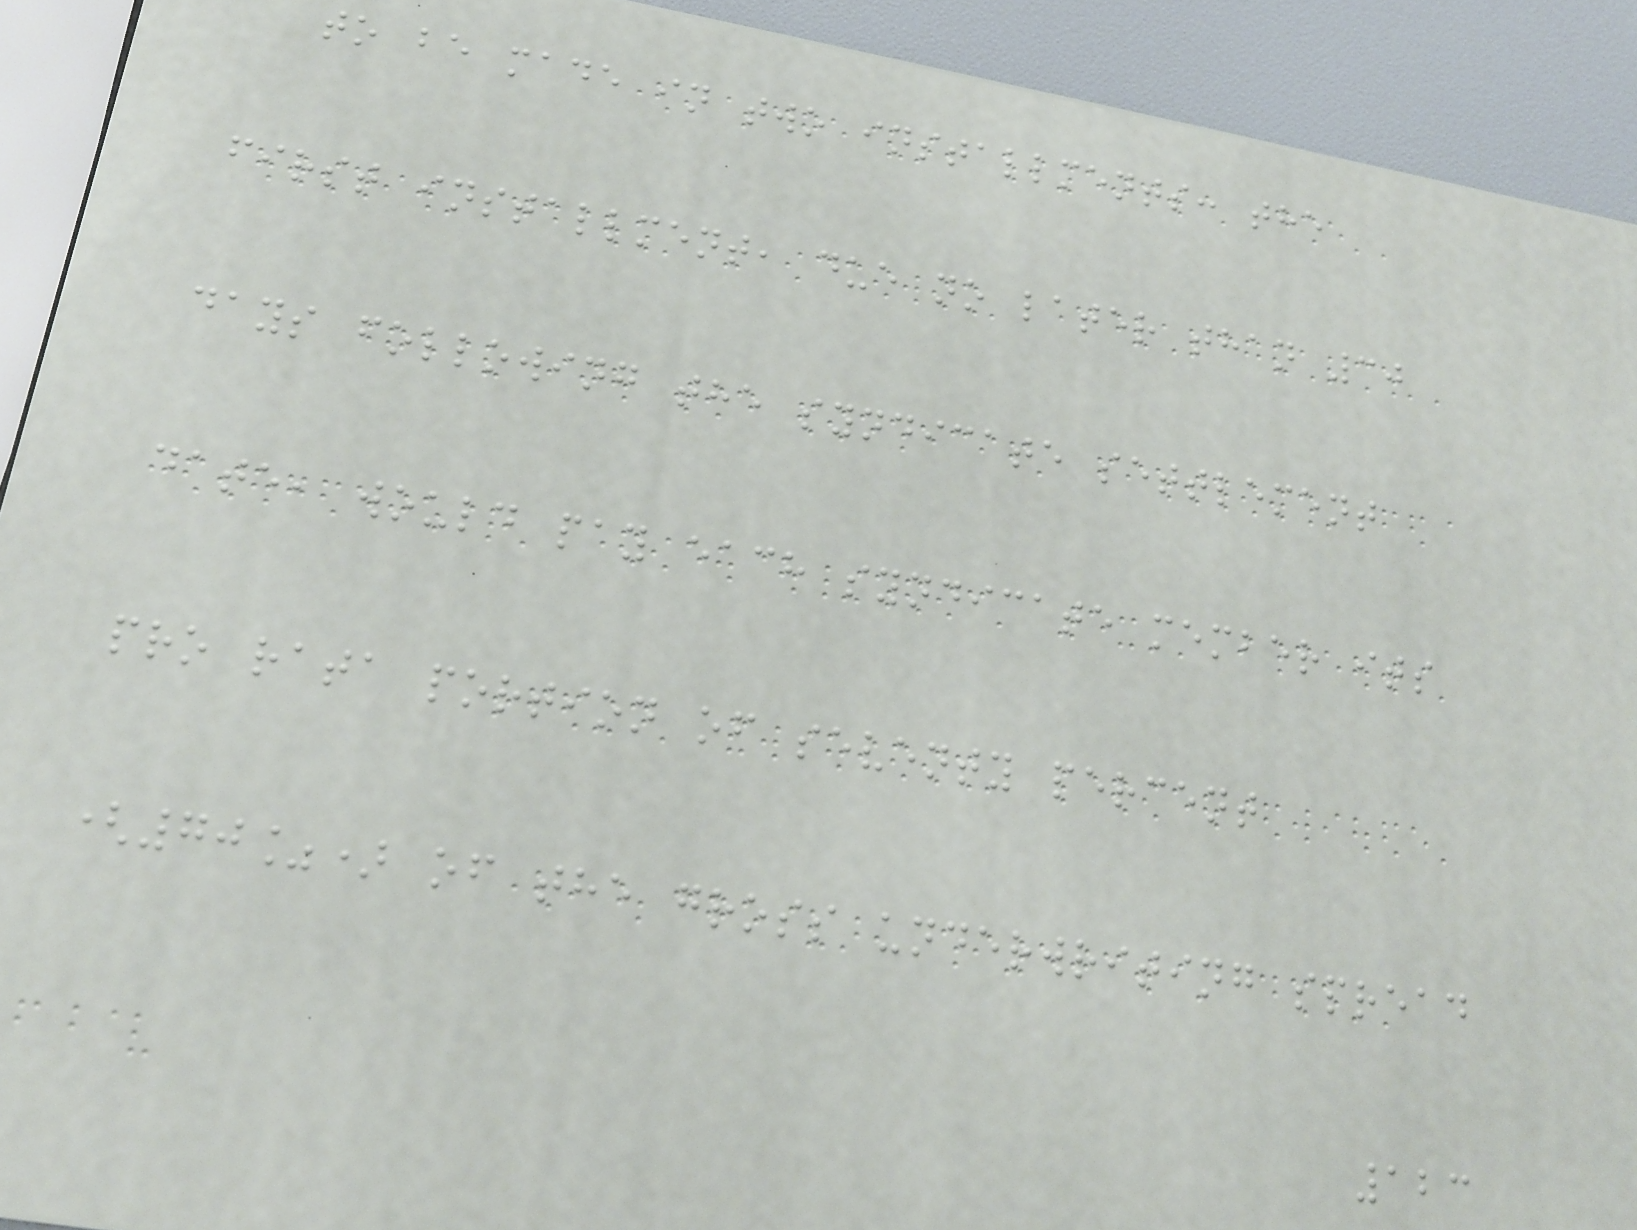to be made in two installments: the
first installment, due no later than 30
days following the syndicate settlement
date, would pay each syndicate member its
pro rata portion of seventy percent
(70%) of the gross underwriting spread
123
